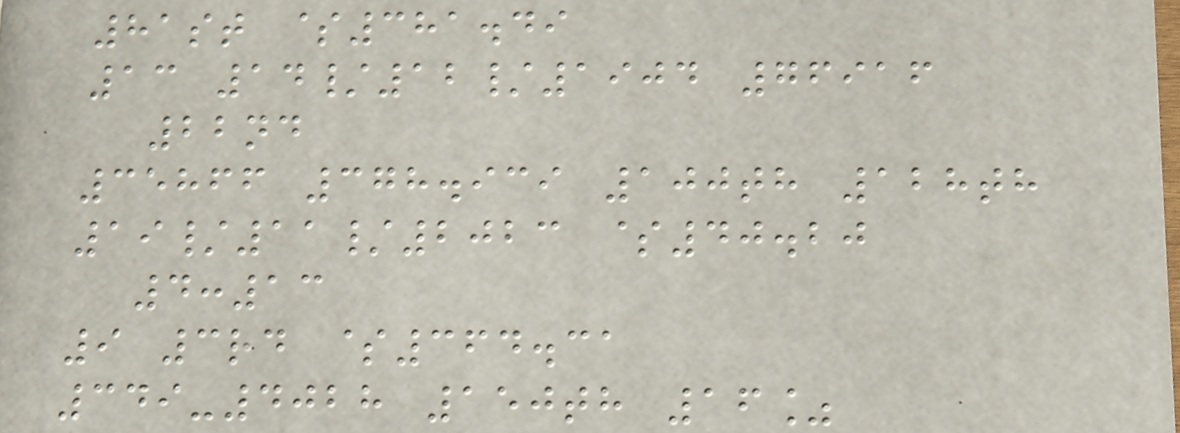81st $381.49
13 14/12/1904 76916
22nd
35866 378.939 100th 128th
19/11/2023 $40.20
4:13
9 3rd $364.31
349-4028 150th 16%
